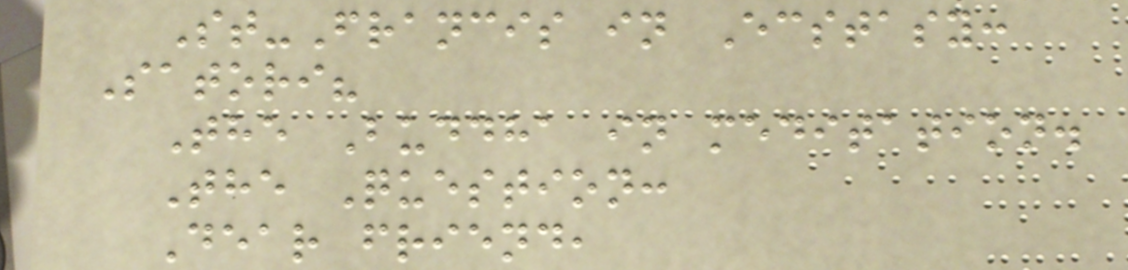St-Francis in Ecstasy:
Satori?
The Buddha in meditation.
The Question:
Dear friend,
